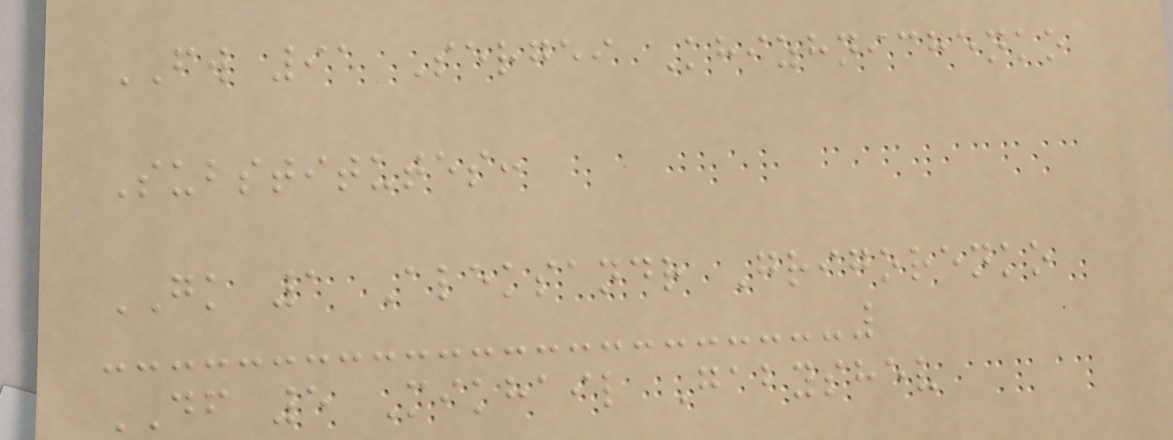FW 91 Sergei Khizhnichenko
Substitutes:
GK 1 Aleksandr Grigorenko
DF 5 Mikhail Gabyshev
